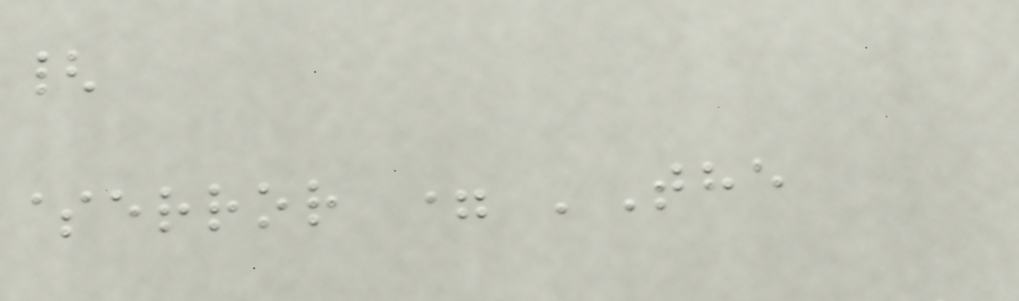{
$error = 'The
